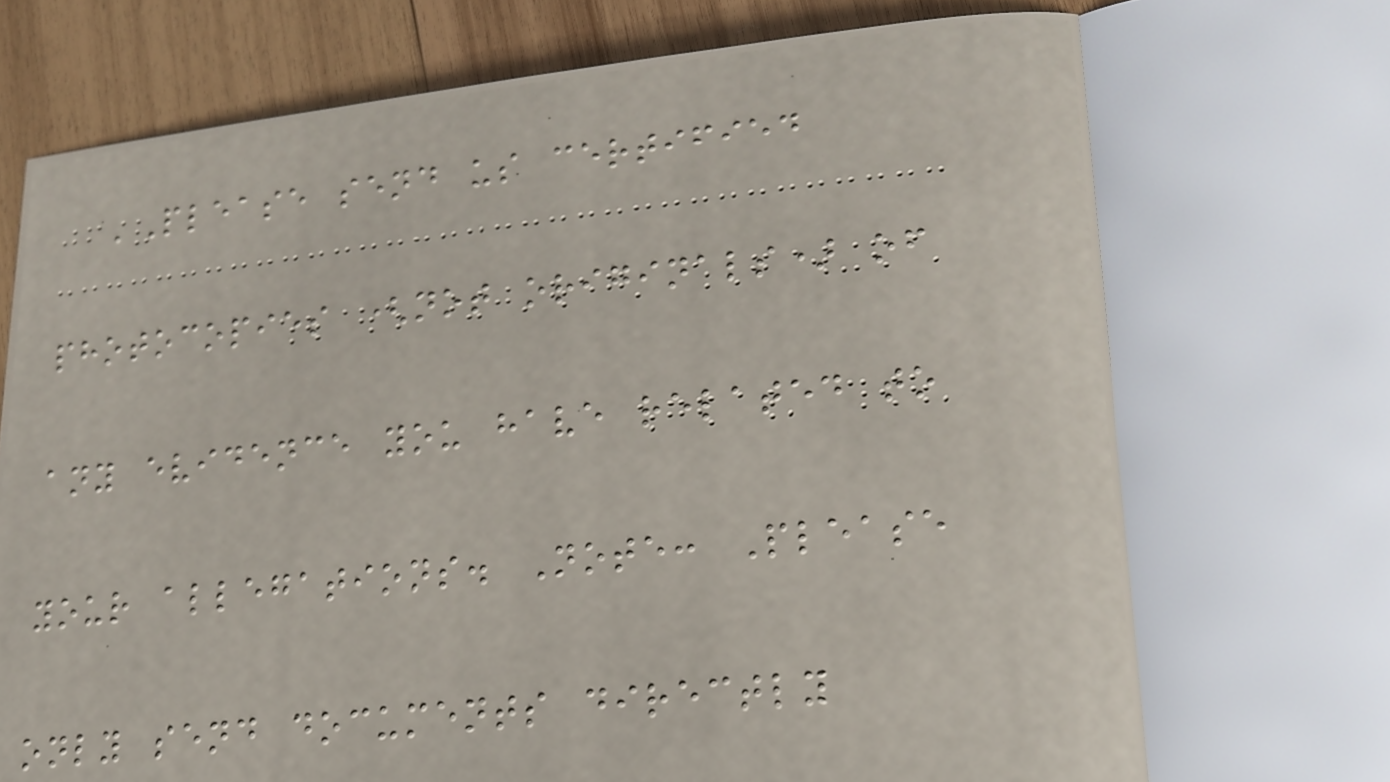'Please send us certified
photocopies (not originals) of
any evidence you have related to
your allegations. Note: Please
only send documents directly
